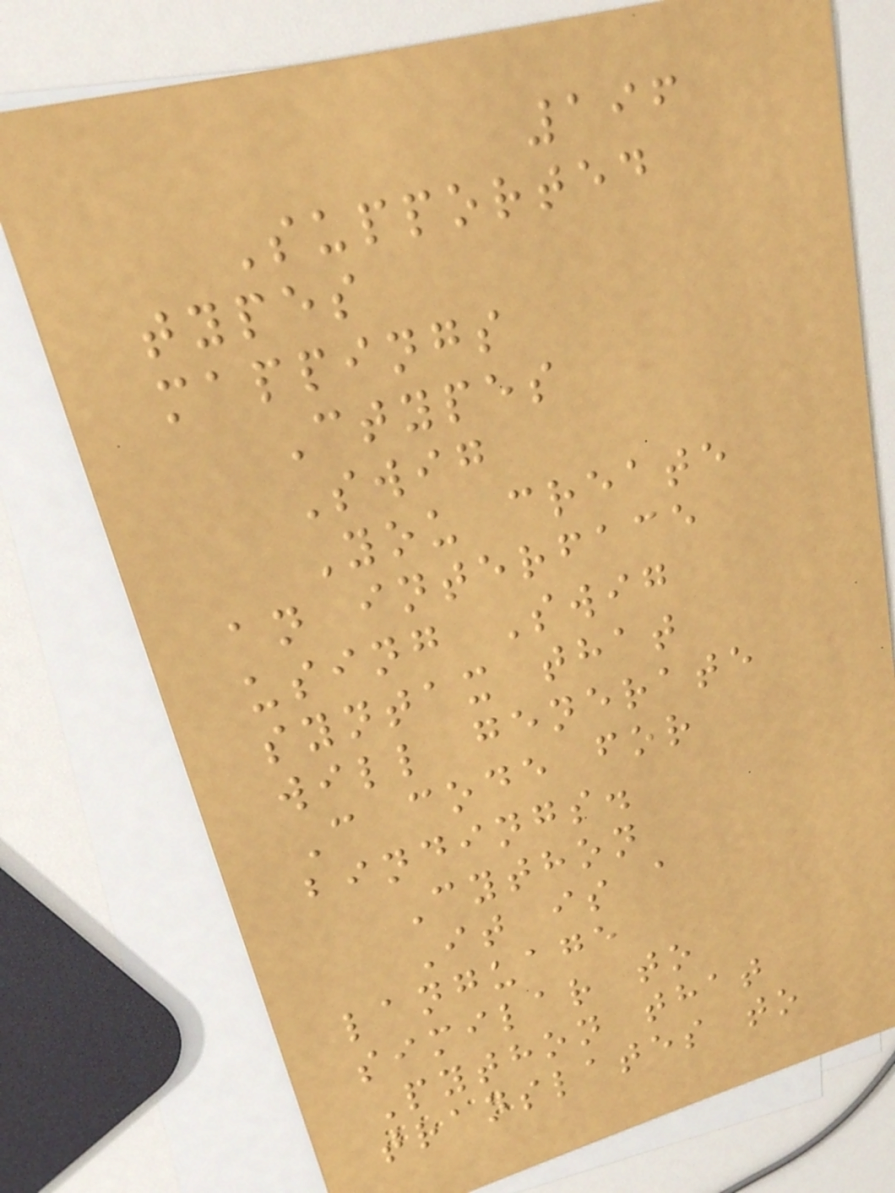196
Supported
types
mappings
Ctypes
Swig
You create
an interface
using Swig
syntax that
will generate
C code for
bindings.
Cython
It is a
language
similar to
Python that
translates to
